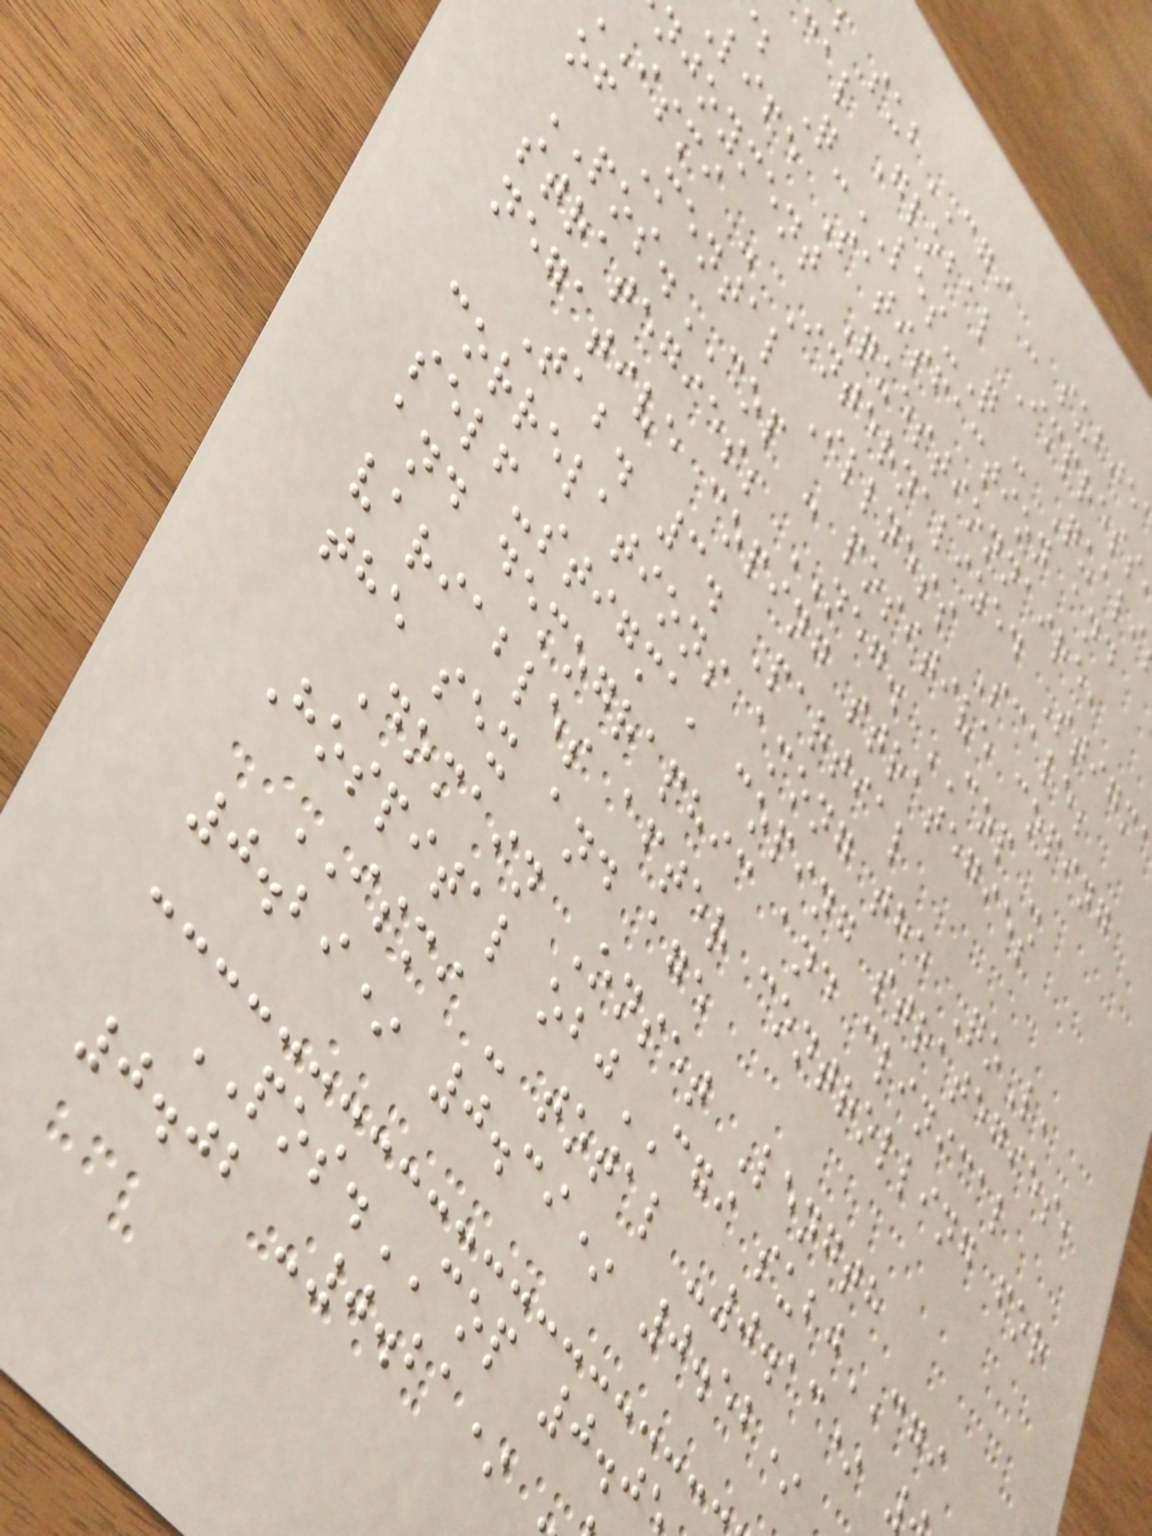subCGI - subje
cal Global Impress
; Q-LES-Q - Quali
life Satisfaction and
njoyment Questionnaire,
ismi - Internalized Stigm
of Mental Illness Scale;
POS.COP - positive coping
strategies; NEG. COP -
negative coping strategies
Tab. 3. Partial
correlations among the QoL,
self-stigma, coping strategies,
and demographic and clinical
variables after controlling for
the sex and age
Domain Onset Length
Hospital objCGI subjCGI
ISMI - total -0.13*
0.29* 0.39* 0.52*
POS.COP 0.0
0.02 -0.21*
